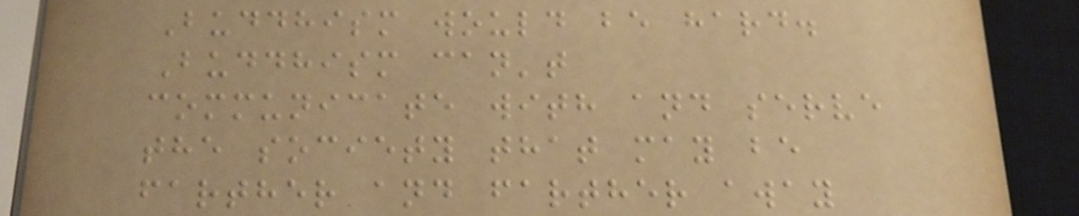Buddhism would be hard.
Buddhism can't
communicate with and serve
the society that may be
farther and farther away
